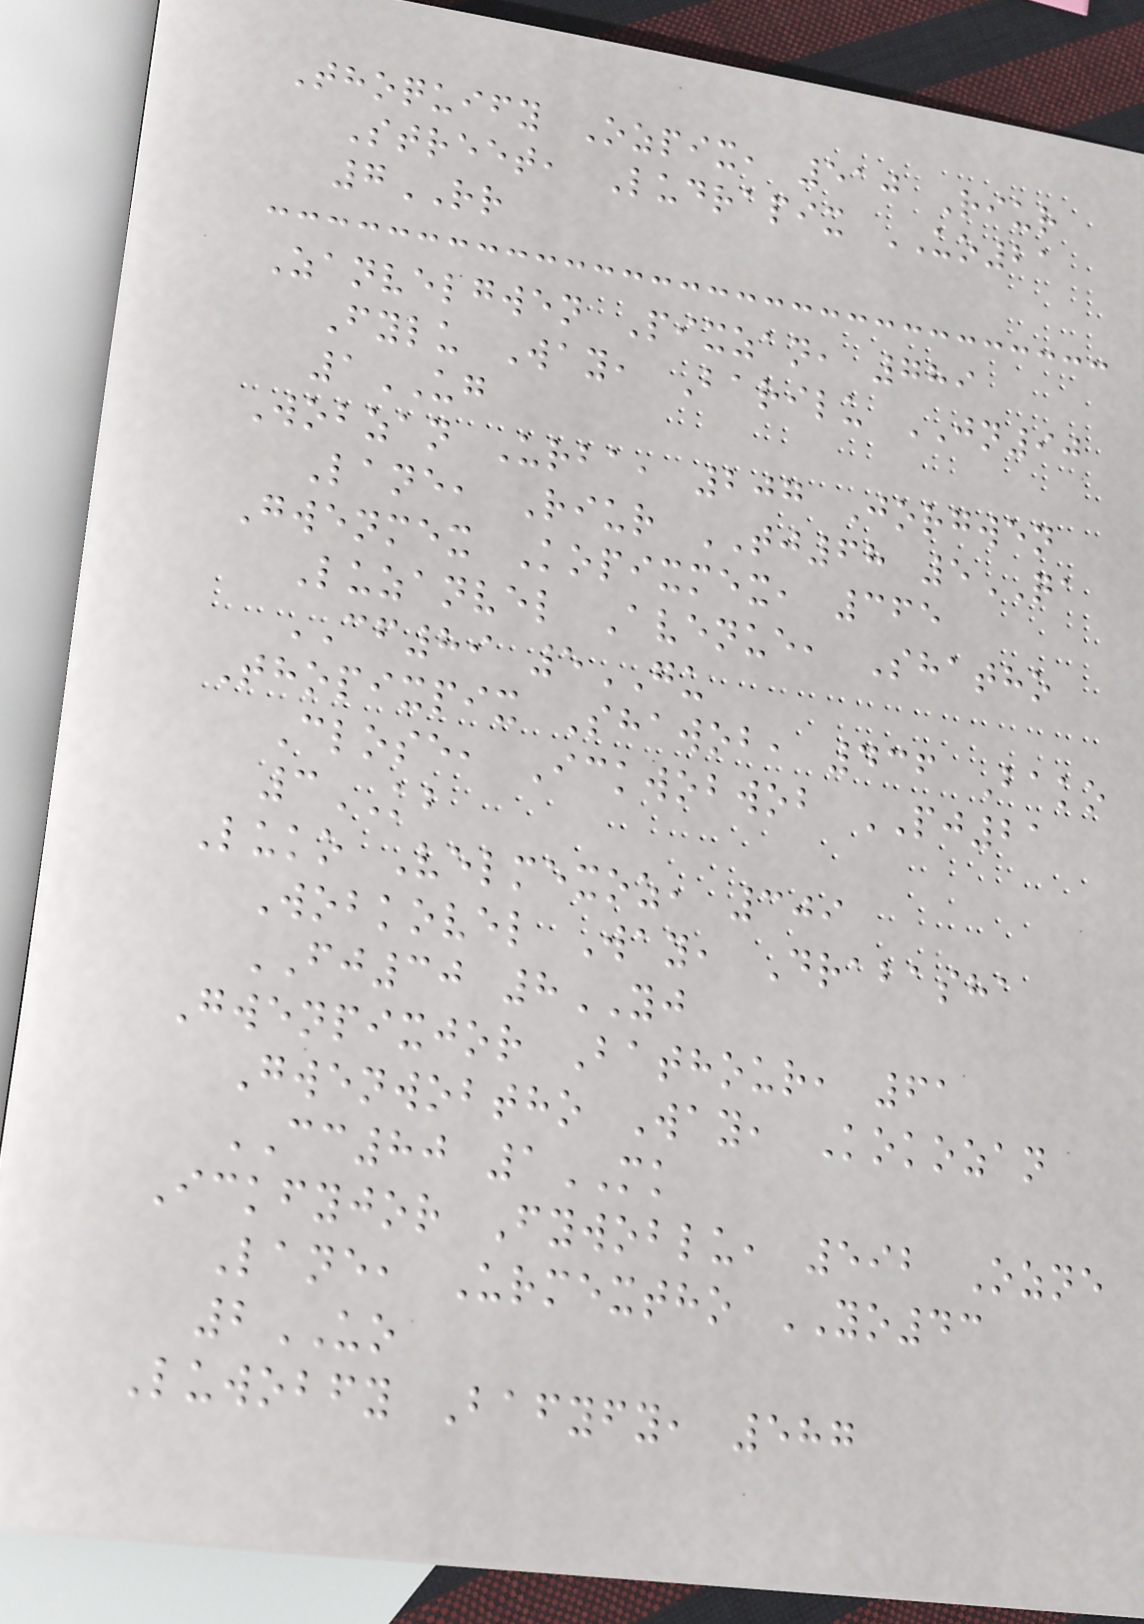Thoquify Ozpix, 510 Riur
Street, Ludrapix UO21
7RR
Zanvelgwen Pixzan, 789
Fylu Way, Barilu JN90
1UG
Wobzan Urba, 207 Jorgwen
Lane, Riur TJ68 5QA
Gwenmex Kopixmex, 365
Luzanvel Avenue, Shatho
CF89 5GU
Thopixpix Shawob, 436 Bako
Close, Ickwobwob PJ21
3KB
Luko Velmexoz, 309
Wobkovel Way, Drabasha
FJ30 8YJ
Gwenpixjor Bathour, 61
Gwenwobtho Way, Kokozan
CC80 1MK
Ickfyjor Fywoblu, 592 Ozne
Lane, Urmextho YO43
2UO
Luwobfy Bafyfy, 587
